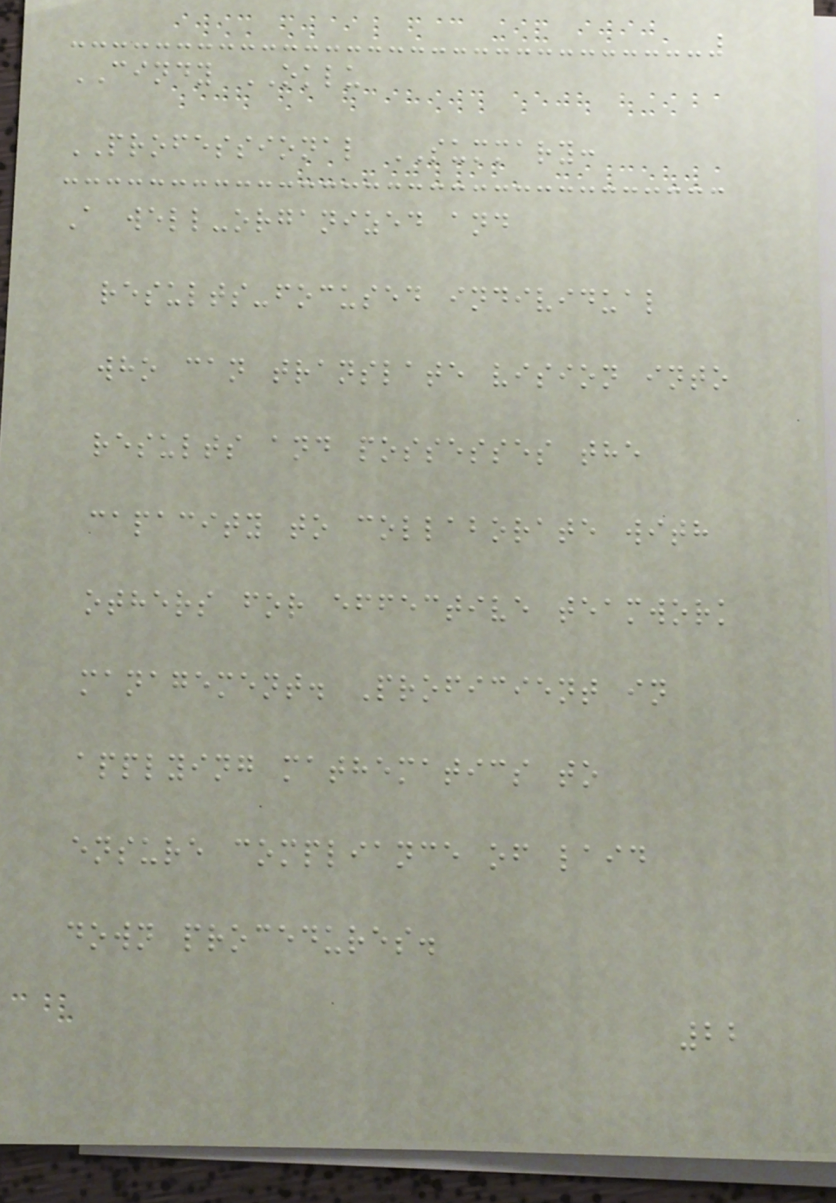CINDY OKLU
PROFESSIONAL SUMMARY:
A well-organized and
results-focused individual
who can translate vision into
results and possesses the
capacity to collaborate with
others for effective teamwork
management. Proficient in
applying mathematics to
ensure compliance of laid
down procedures.
22
